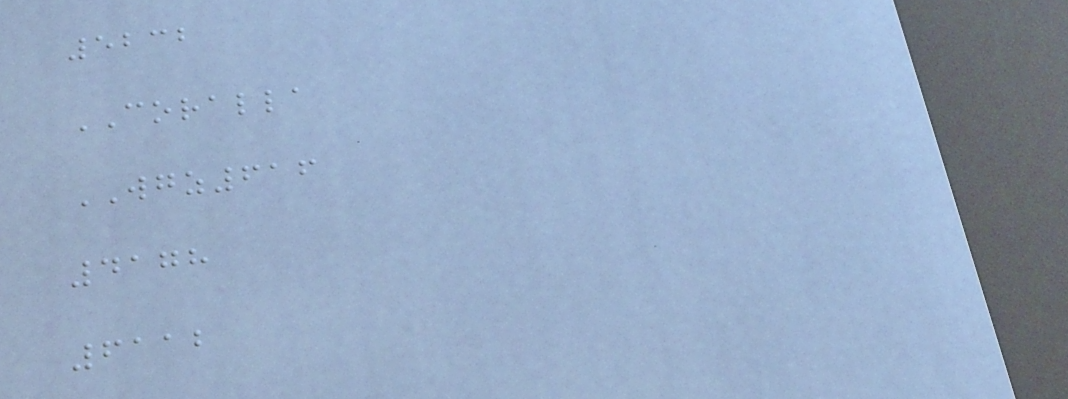5232
CORALLA
WGZ616
4178
6112
